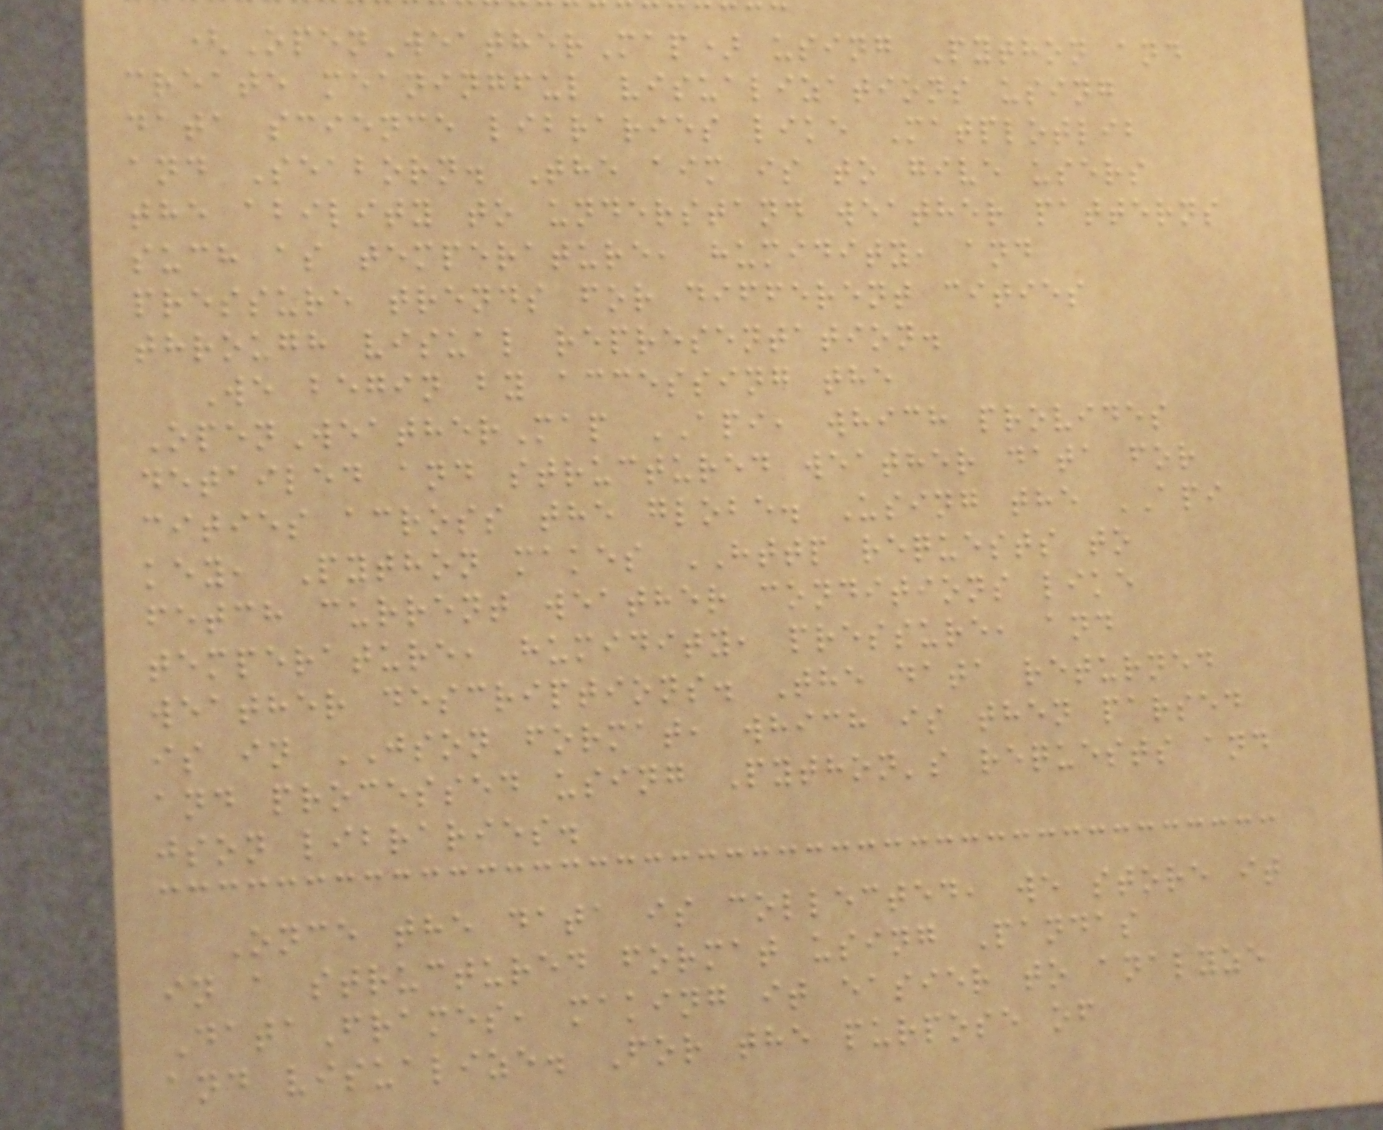(OpenWeatherMap) using Python and
create meaningful visualizations using
data science libraries like Matplotlib
and Seaborn. The aim is to give users
the ability to understand weather patterns
such as temperature, humidity, and
pressure trends for different cities
through visual representation.
We begin by accessing the
OpenWeatherMap API, which provides
detailed and structured weather data for
cities across the globe. Using the API
key, Python makes HTTP requests to
fetch current weather conditions like
temperature, humidity, pressure, and
weather descriptions. The data returned
is in JSON format, which is then parsed
and processed using Python's requests and
json libraries.
Once the data is collected, we store it
in a structured format using Pandas
DataFrames, making it easier to analyze
and visualize. For the purpose of
